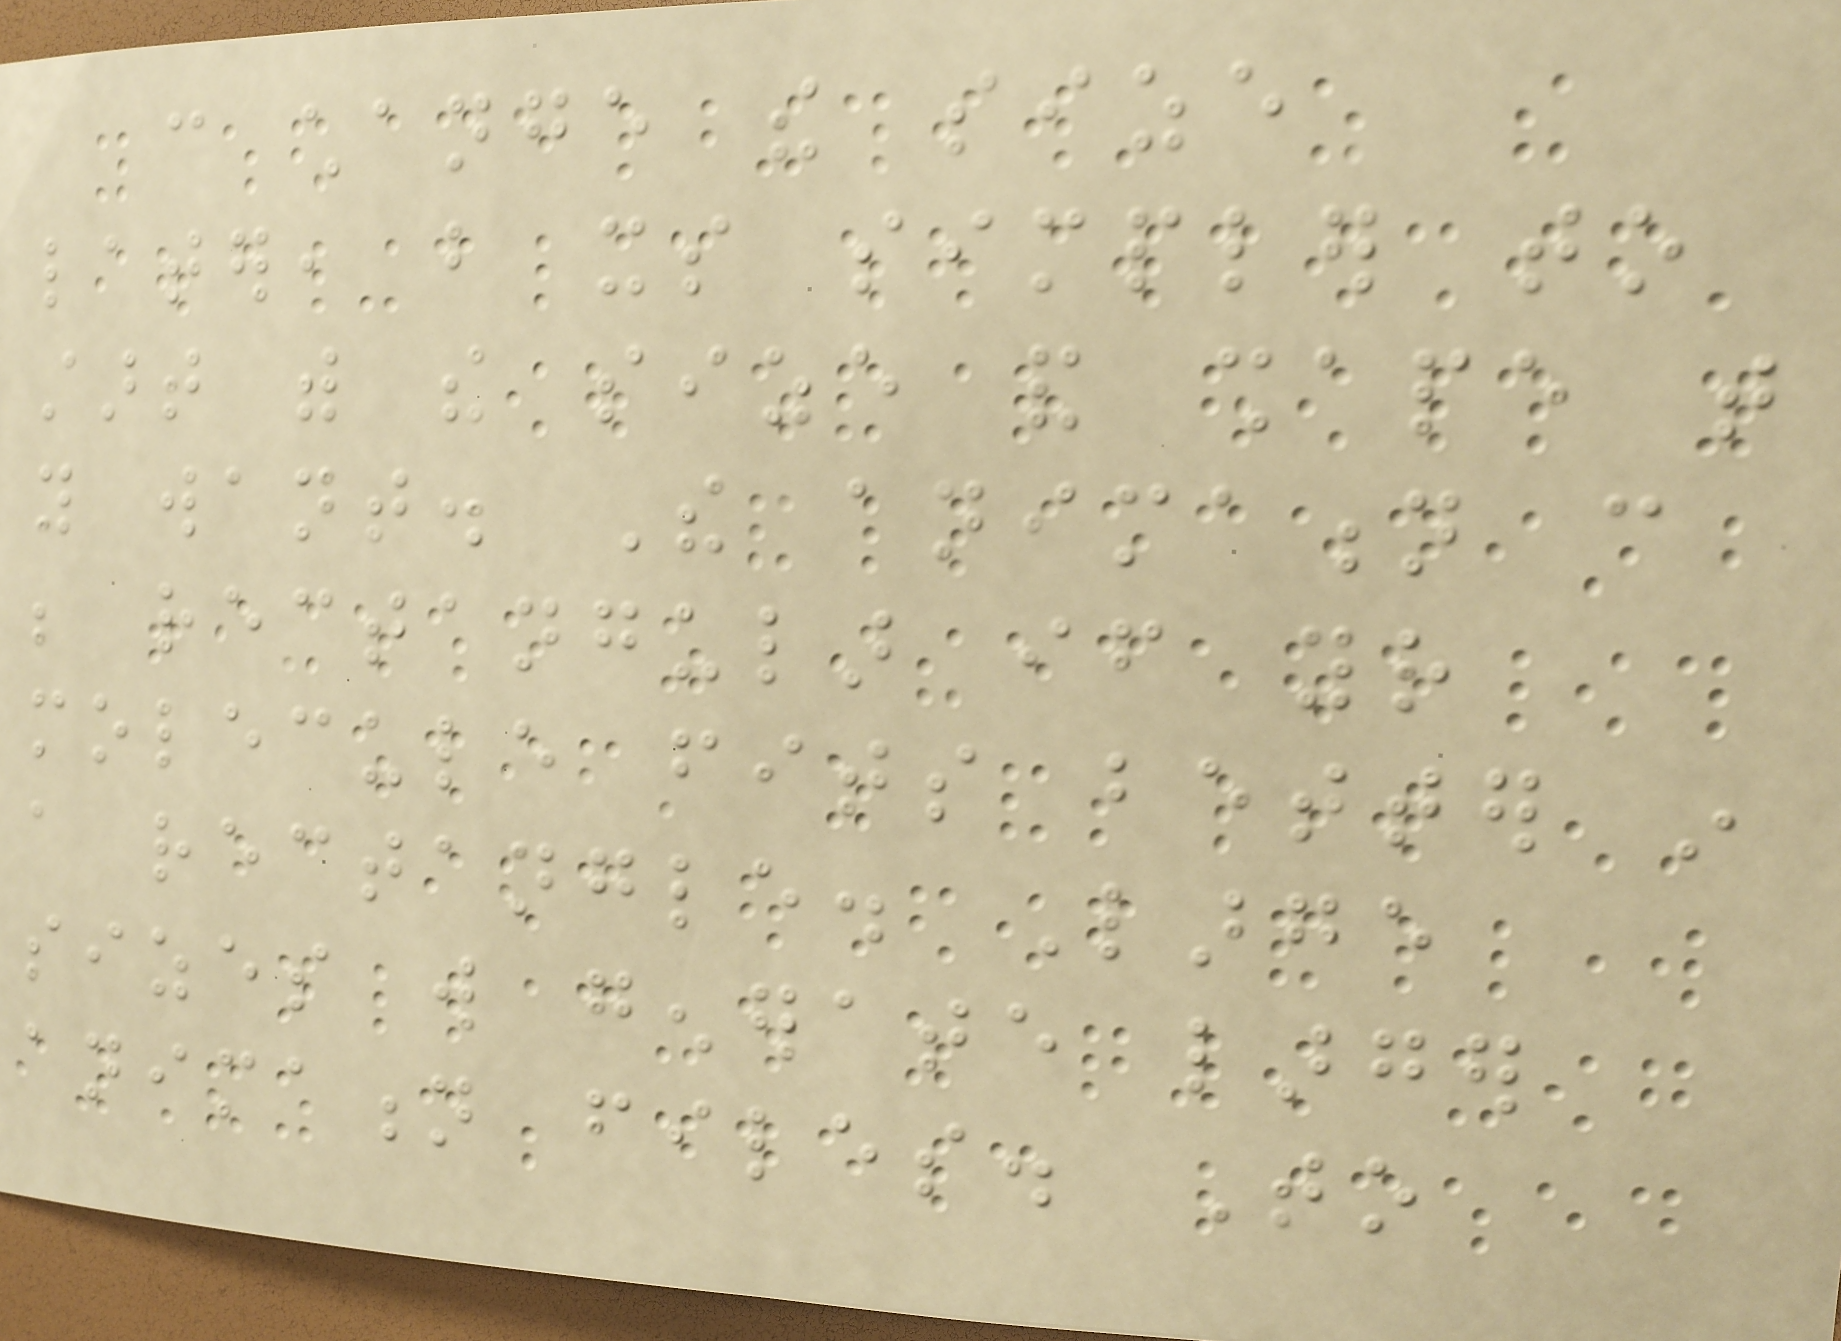can change the size
later, but its simpler to
start with the size and shape that
you want. The animation can
be rectangular if your
molecule fits better in
a rectangle. Large
sizes will generate larger
animation files. To
